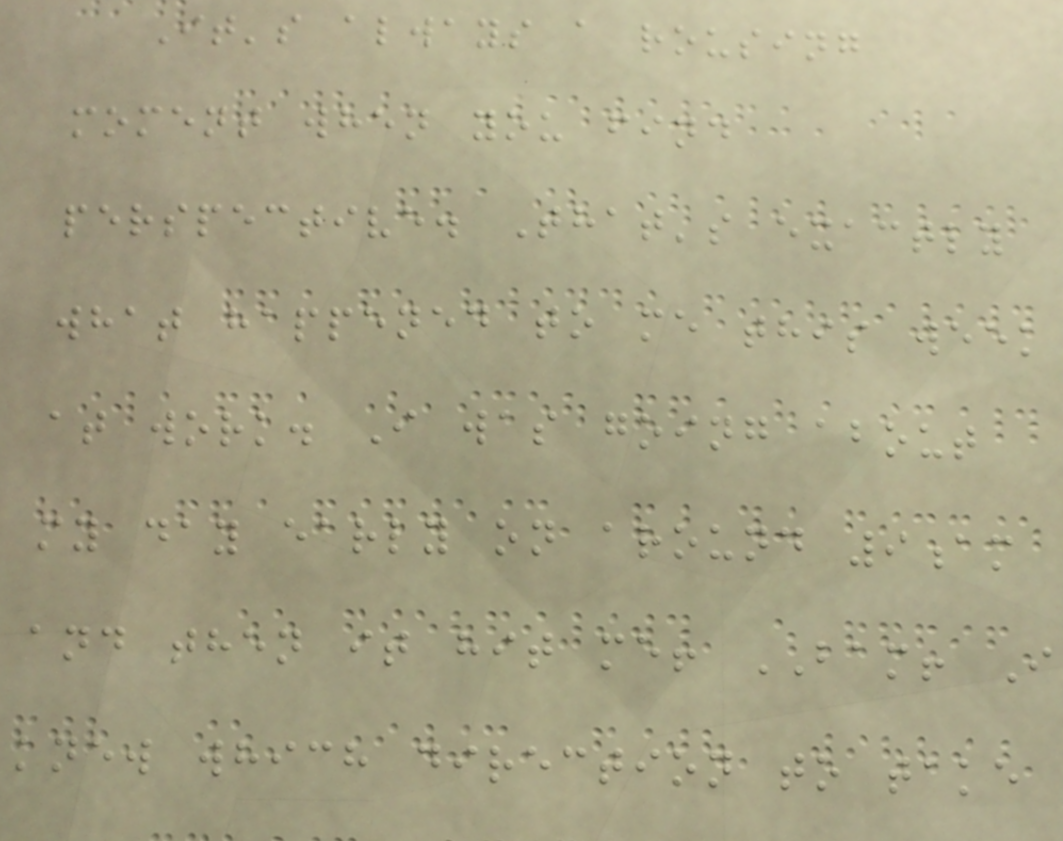It's always a rousing
moment when you find
perspective. That's exactly
what happened to me this week
at work. I was going about
my day early on around 9am
and then it hit me! BAM! I
knew which direction to take
